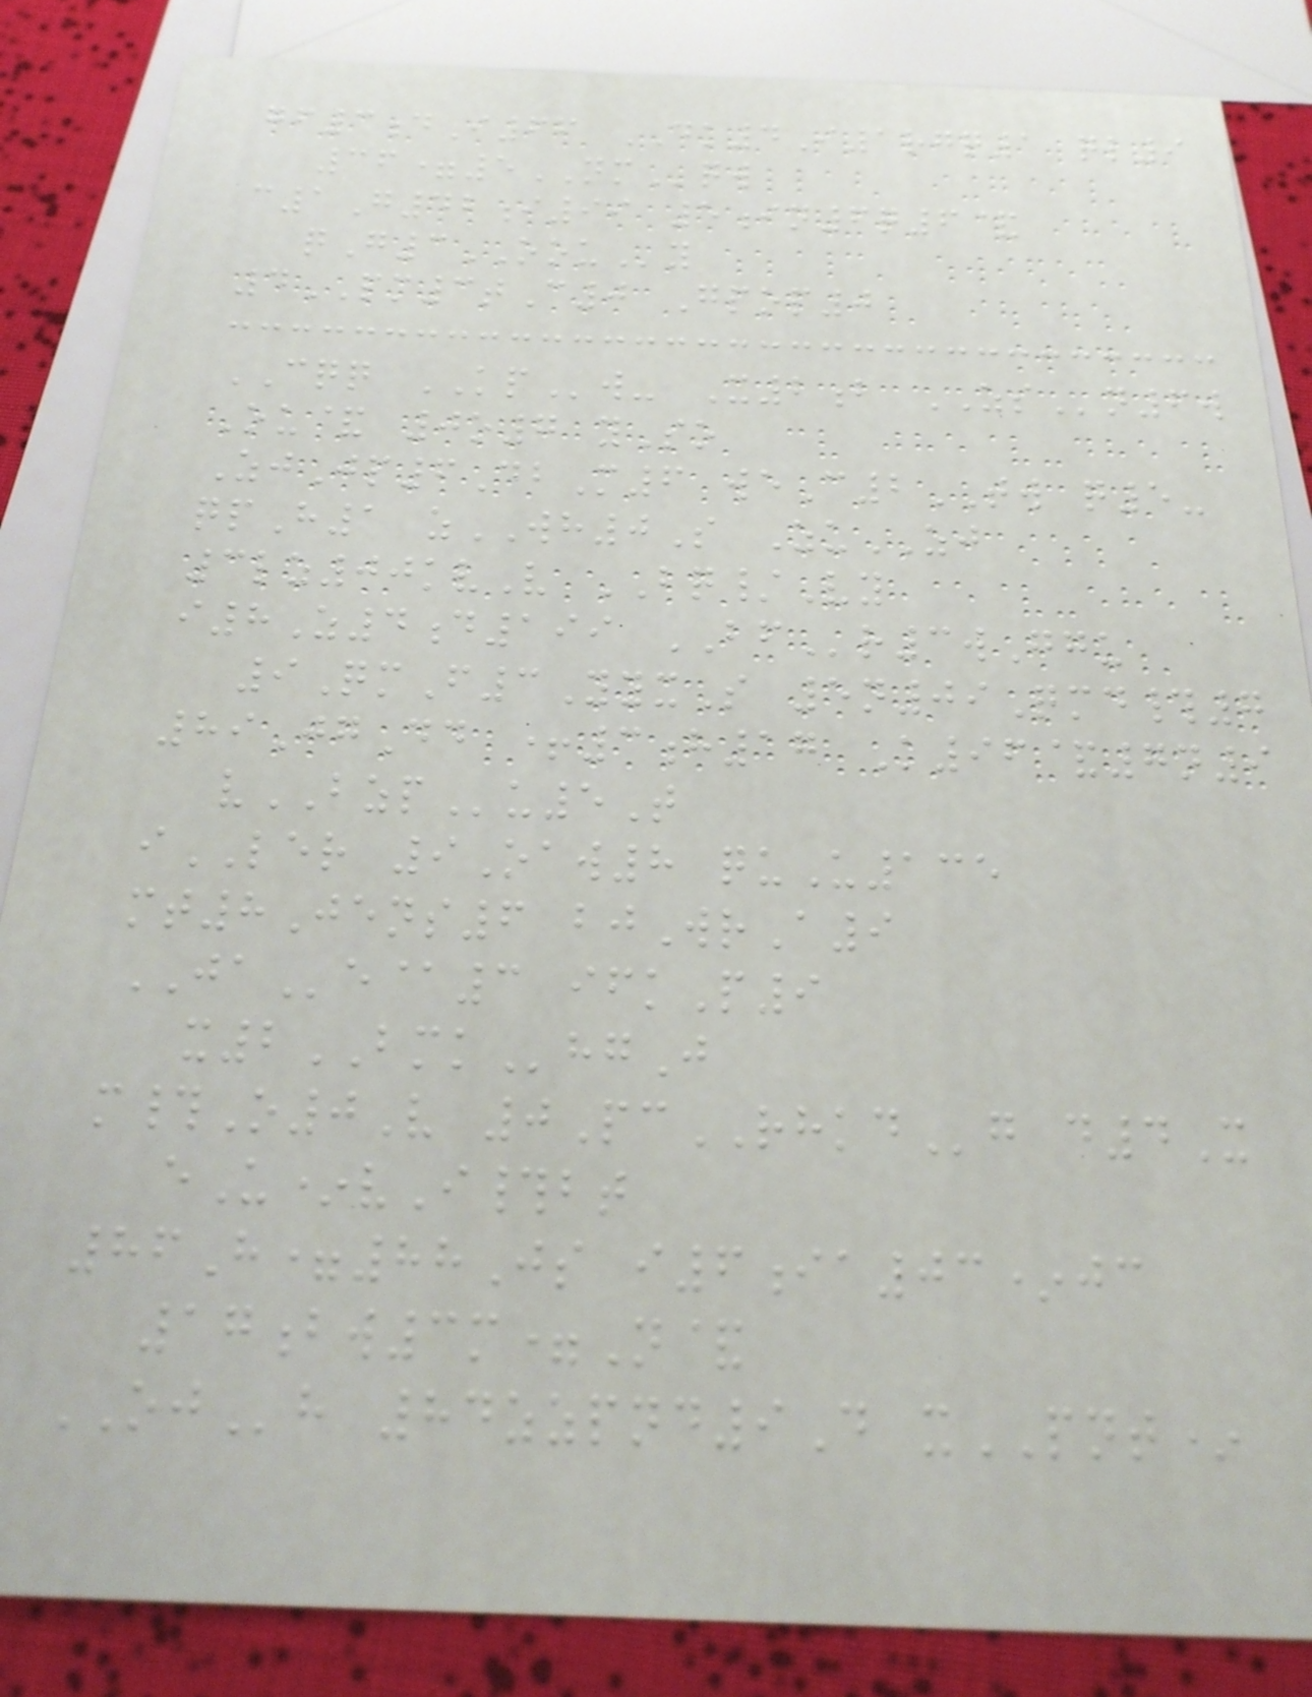gf3dI66 DK4I1rgq1 ql9
36=5NMqw
c1G42i99 5in6q6&
qG3OOUy
4PM3tC0 Gpop0
CQQ KPw- X2b ZSn6w
Ou& 0o7 ySo
ZjJp6DbM6 weC2TW q5-
qpH1 zWH0S ZuZJ
3lz00kvV BQ/Vy
i8Z4d199 BFr3wGgu
9QmF3YyxS 5n09Qmd#7
89JgDd +3h17 K96&7n9
vBZPu5T
iLER 9Oaw8 quU135
mt8Jens6 bjWrA9
JAe@3 ifkP9
x2BMKhgJ
m#O0V 0PcRHKDg d4X
eU*vI#bt
86H=88Js i6ia03*jc
17bw3m=N&
OJh 84zzpnd9D xPNT*
